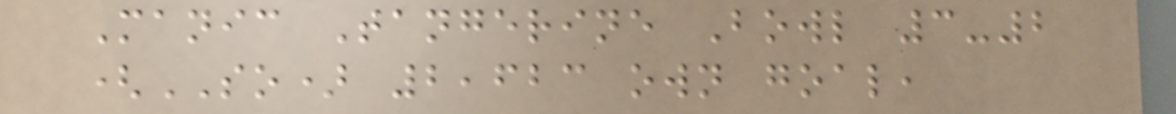Manic Tangerine Bowl 3-2
(SO) 2,623 own goal,
